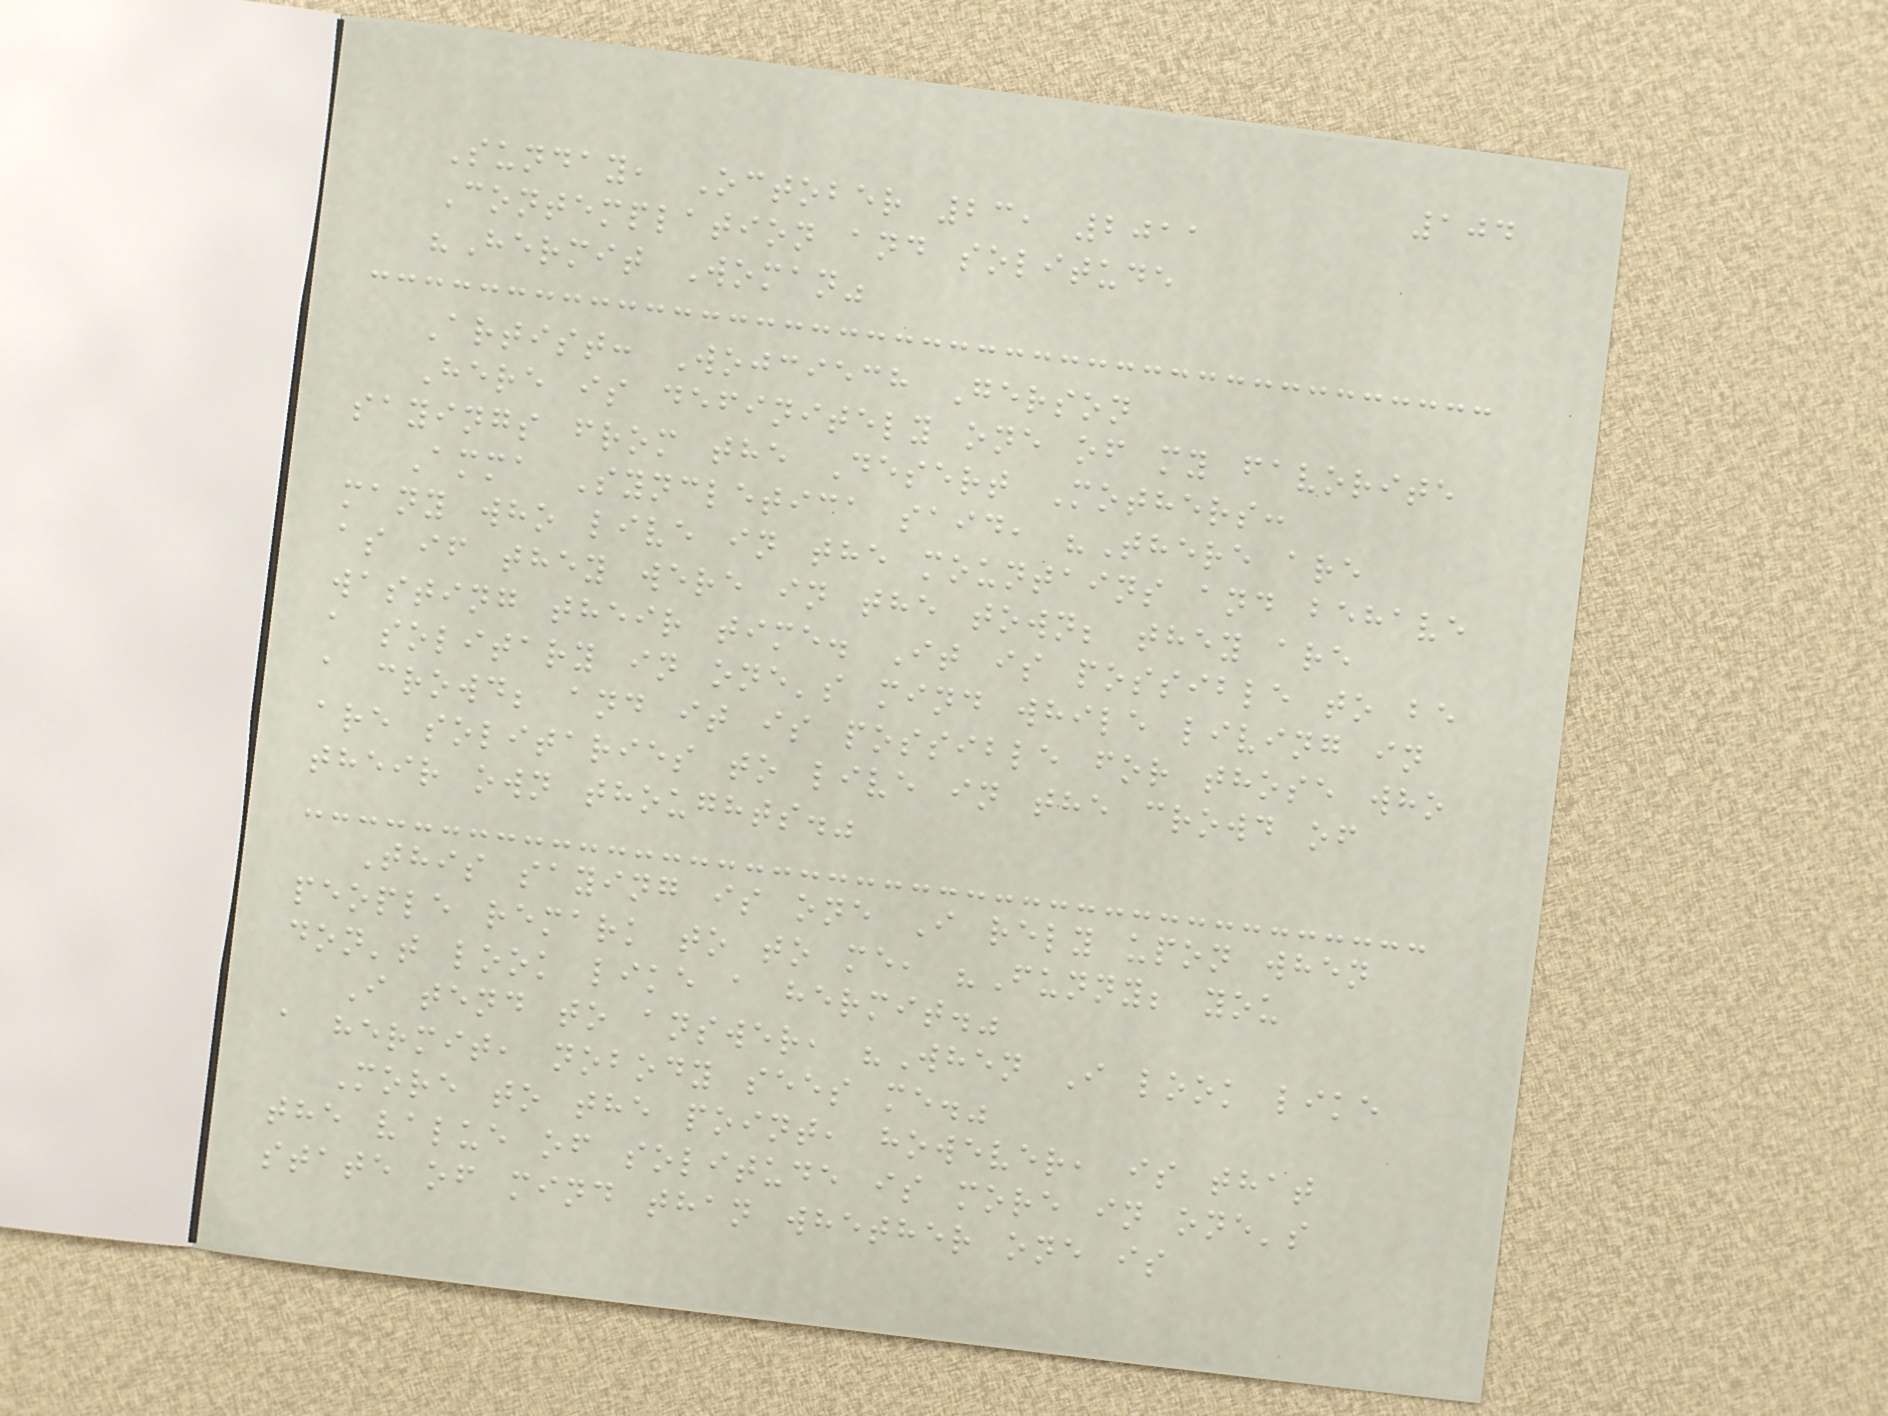104
Sunday, October 23, 2011
Contemplation and solitude
"Hermit Woman"
Artist: Wojciech Gerson
Here is definitely one of my favorite
sayings from the Desert Mothers:
Amma Syncletica said, "There are
many who live in the mountains and behave
as if they were in the town; they are
wasting their time. It is possible to be
a solitary in one's mind while living in
a crowd; and it is possible for those who
are solitaries to live in the crowd of
their own thoughts."
This saying is one I rely upon when
people remark to to me, "Funny; you
don't look like a hermit."
I tend to answer, "When I look like
a hermit, nobody sees me."
More to the point, however, is that
the value of solitude is more in one's
state of mind than whether one is
